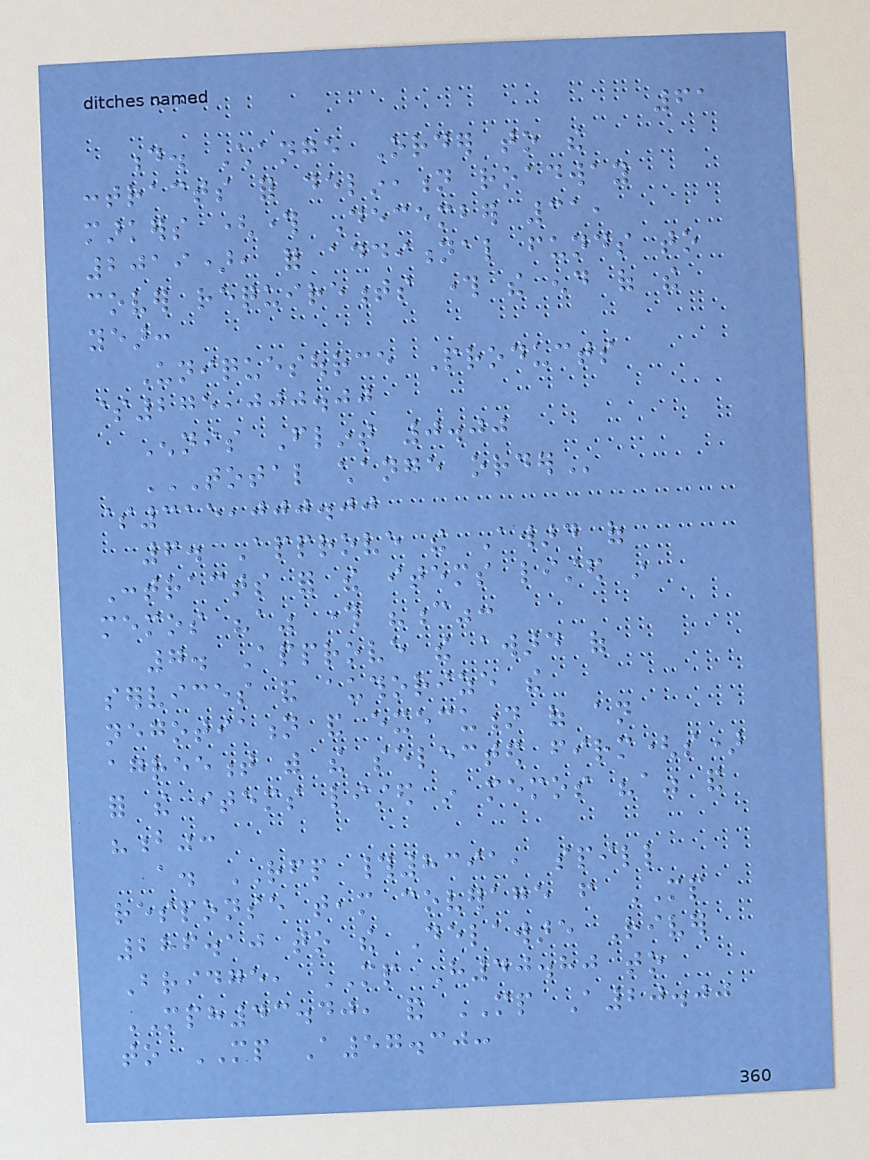61
d. Change Order to the
contracts for delineation roadway
markers (through December 31,
2019), for additional funds to
cover requirements through the end of the
year:
Uniquesource Products
$275,000.00
Ennis Flint 0.00
TOTAL CHANGE ORDER
$315,000.00
6. Approve the Award of
Contracts for the items listed in
memos "a" through "c":
7. Approve the award of
services and authorize the
negotiation and execution of an
agreement with the selected firm(s)
for the items listed in memos "a" and
"b":
a. RFP #8391, spill
response team coverage from MP
286.10 to the Delaware River
Bridge, MP H40.80 to
MPH43.40, and MP A20.00
to MP A57.30:
